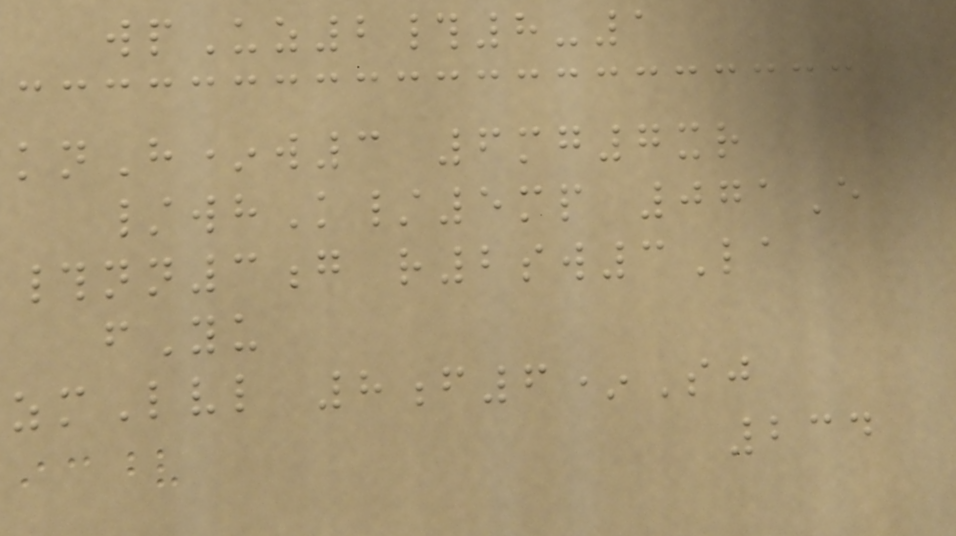wpUz2#8-1
knH*w3 6mg7xr
/whK/5mp 071E
#nn3g r2sw3La
fYu
zmLvl 8f6*Sj
234
